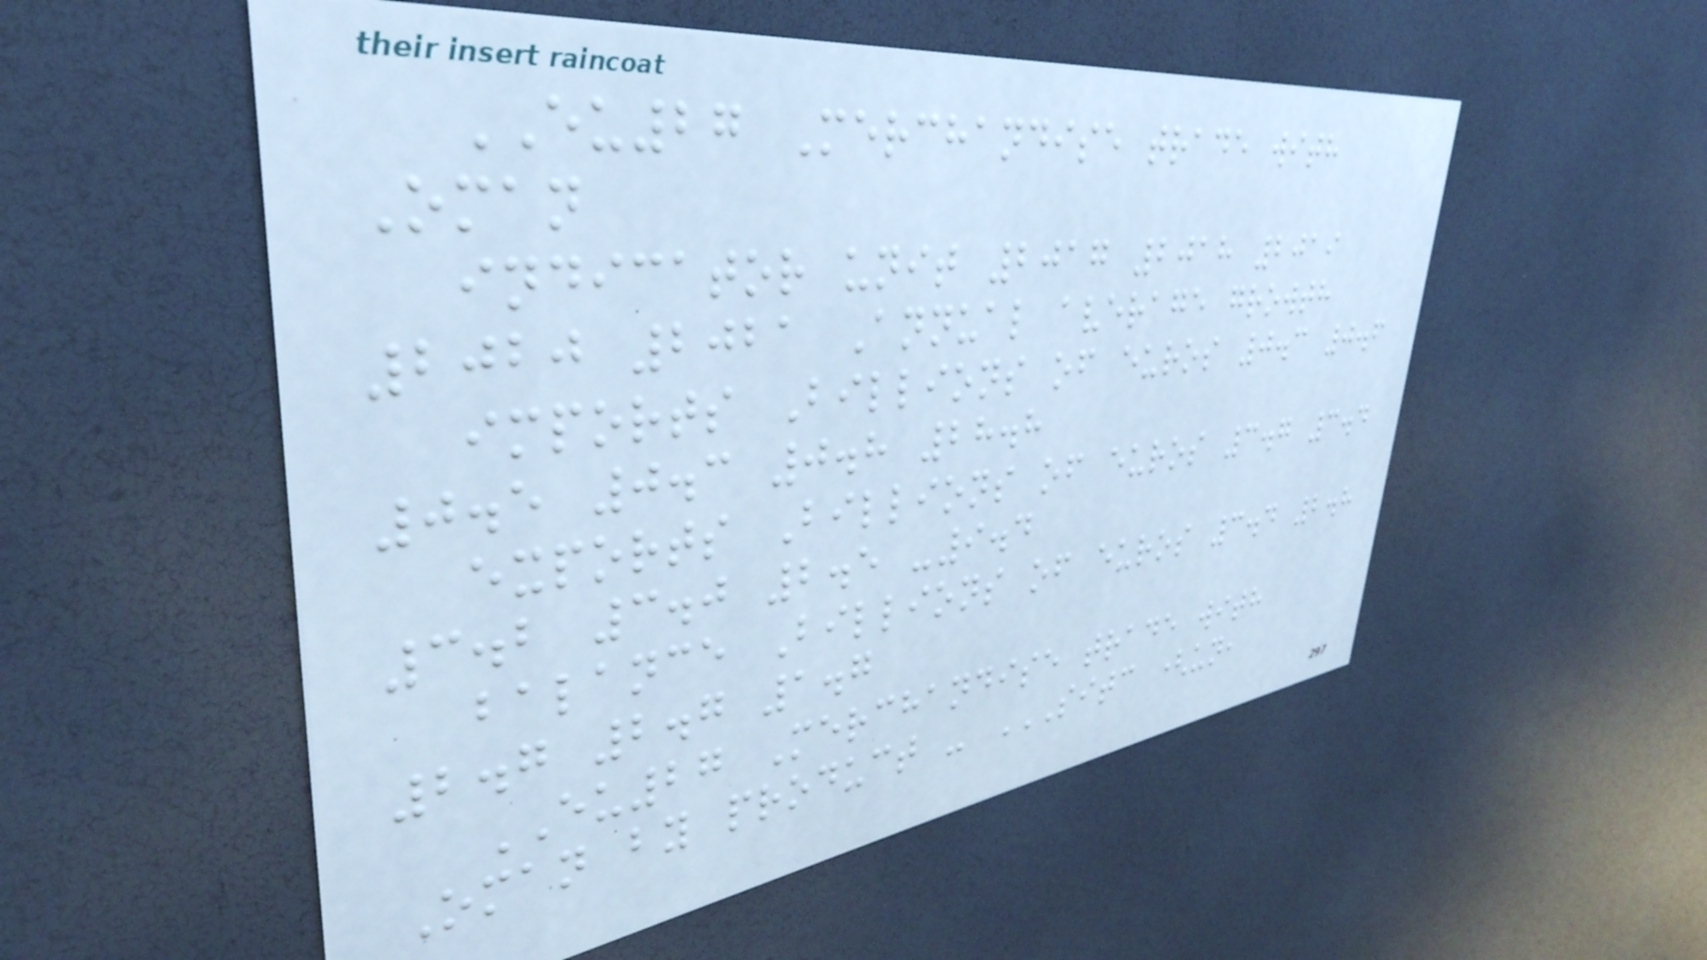EU27 Merchandise trade with
Oman
indicator unit 2017 2018 2019
2020 2021 Annual average growth
imports Billions of euros 0.3 0.6
0.5 0.3 0.8 28.8
exports Billions of euros 3.7 3.4
3.2 3.0 2.5 -9.4
balance Billions of euros 3.4 2.8
2.7 2.7 1.7
EU27 Merchandise trade with
Oman by product - SITC (UN,
